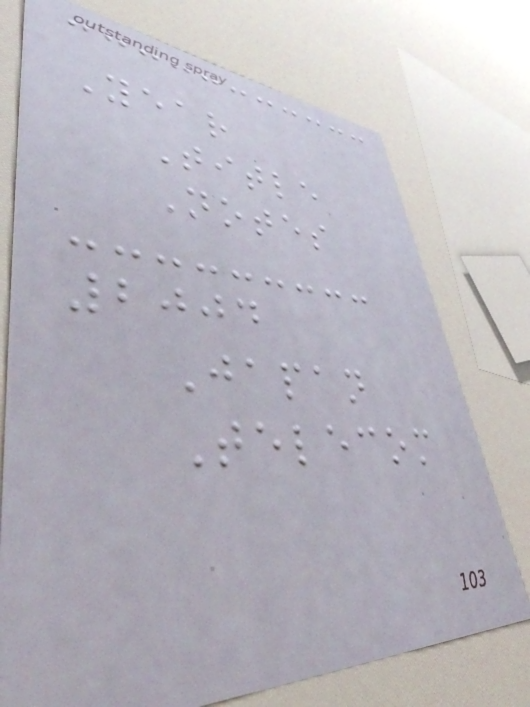Year
Title
Notes
2004
Japan
Telecom
